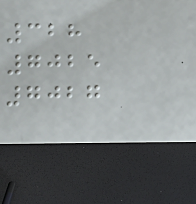328
7025
7027
